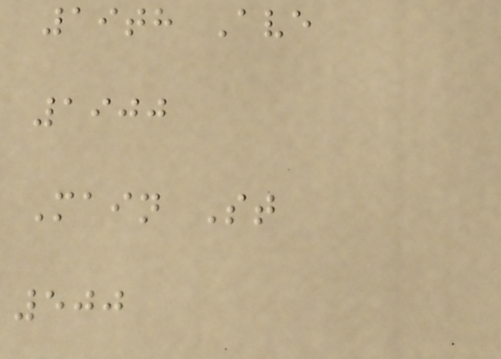19th Ave
1900
Main St
500
